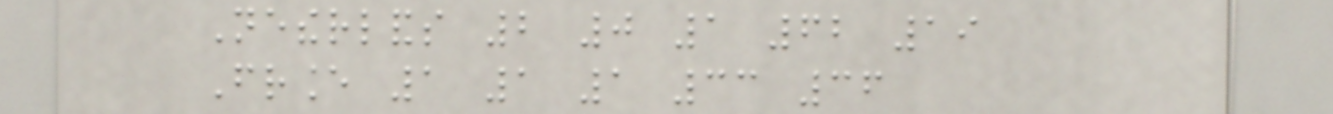Netherlands 2 0 1 62 19
France 1 1 1 33 36
